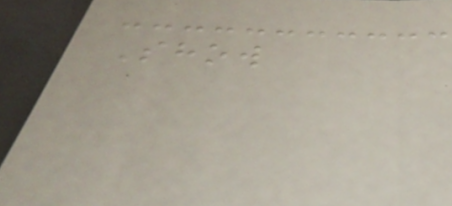Show
